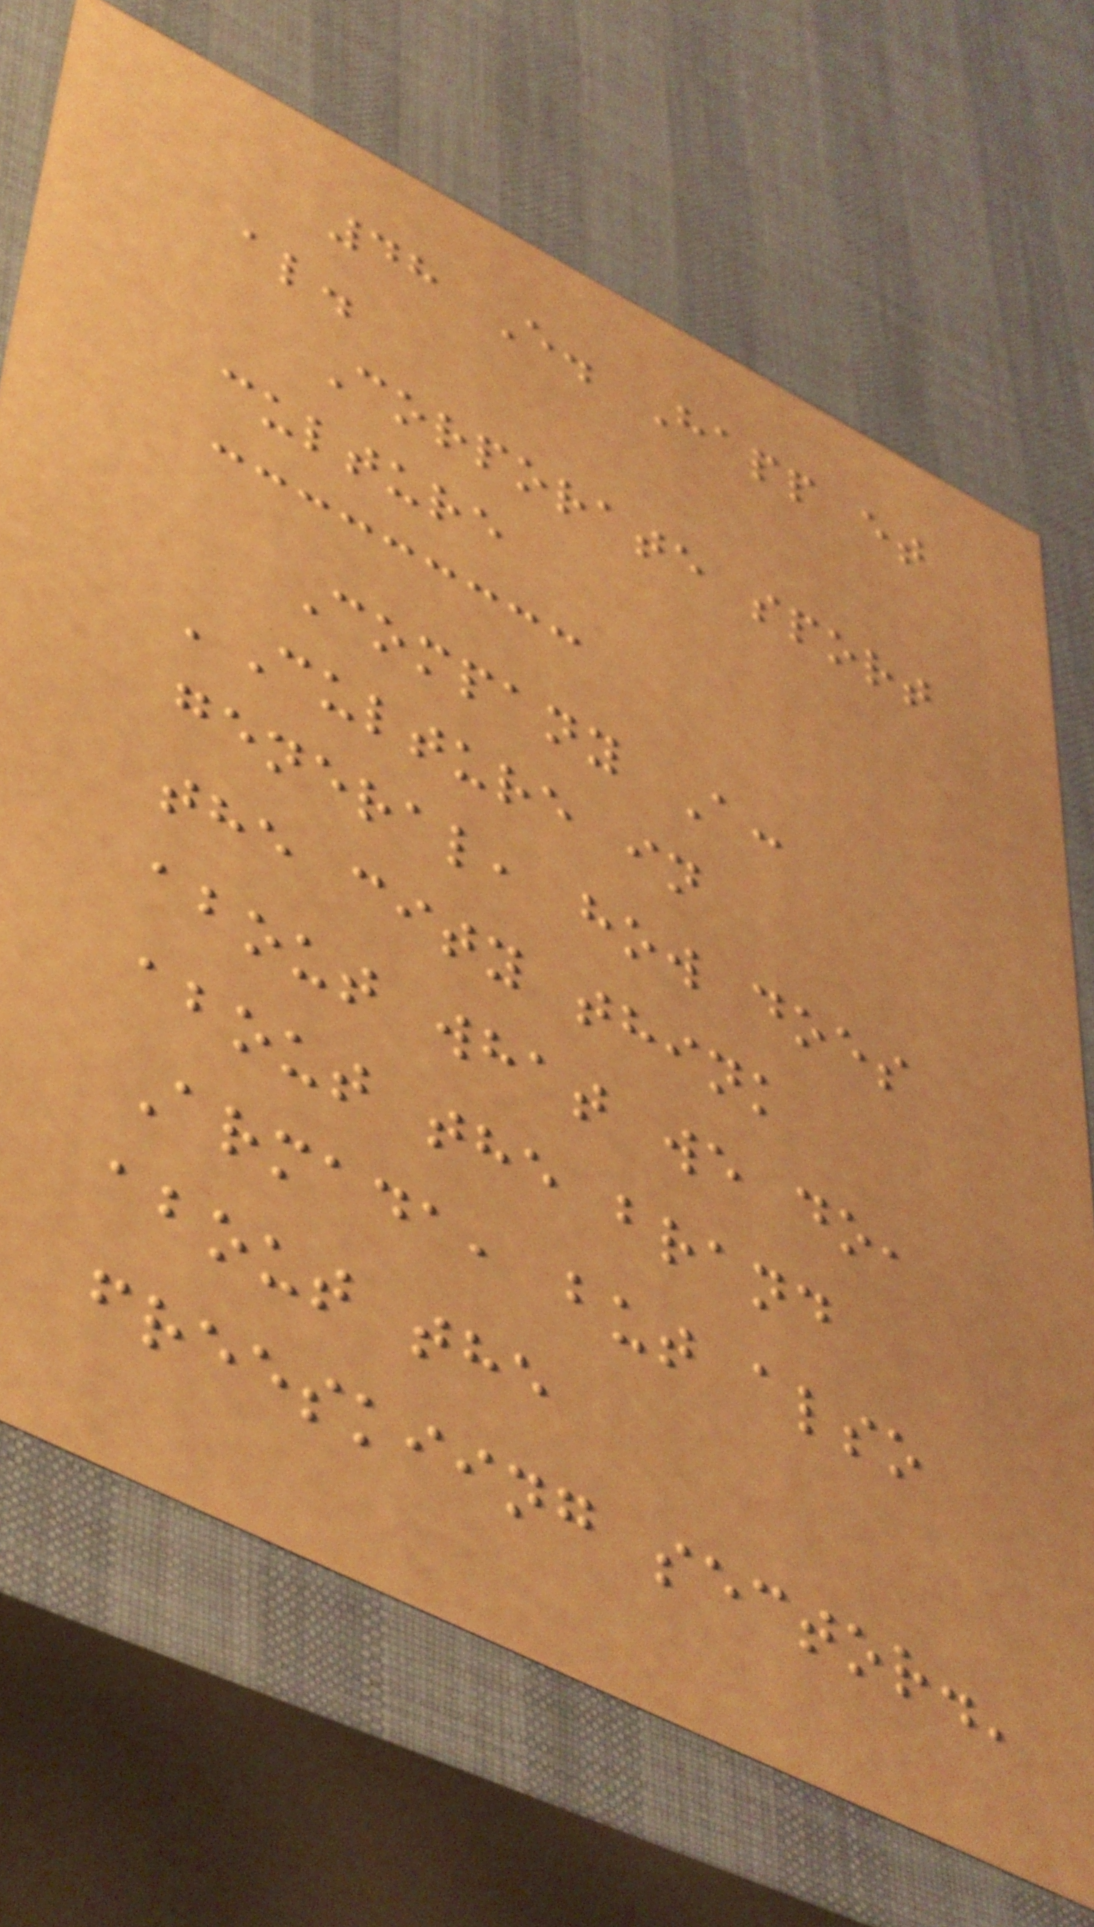48 E. Happ et
al.
Corporate sport
culture
Company A:
'Culture in
general, how does
the city think
about what we do,
about the brand
Armada, but also
about the
freeskiing sector.'
